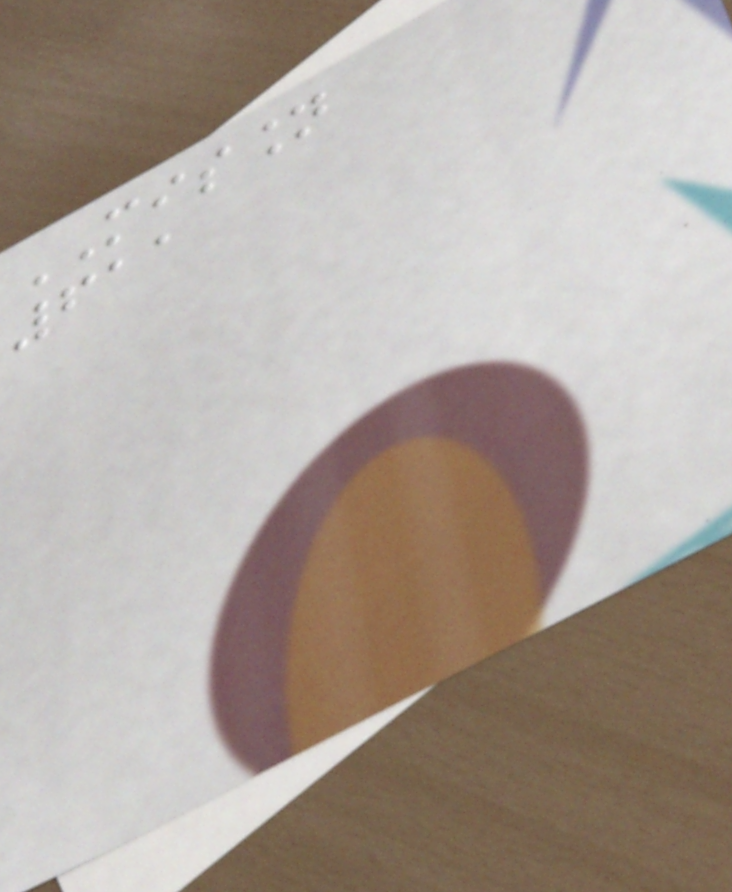MISSION
611
